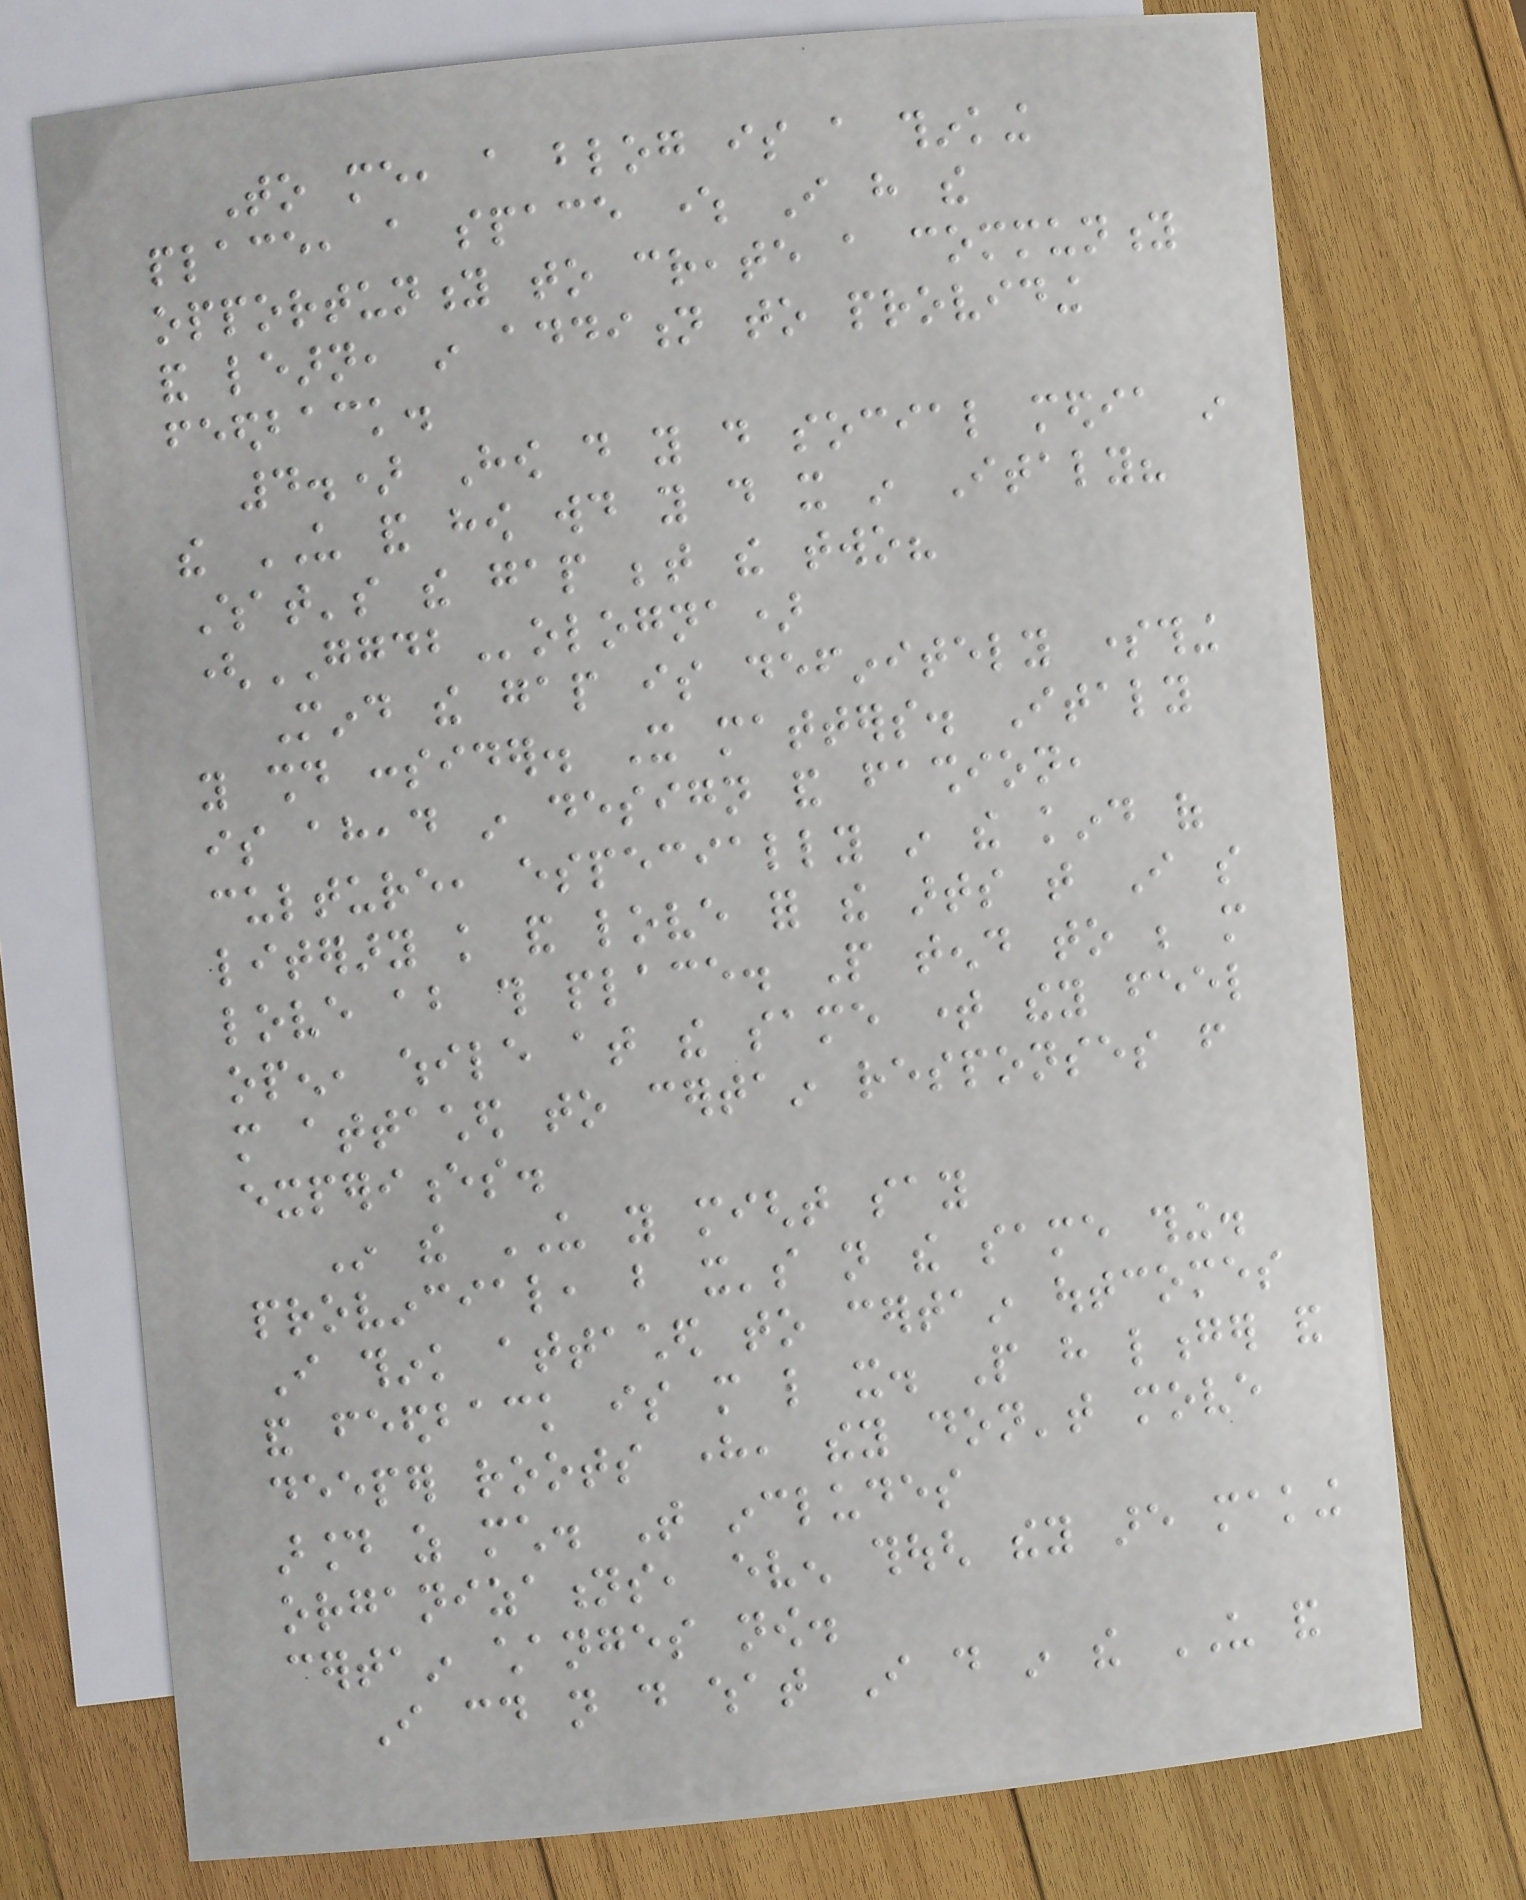To me, a blog is a thinking
place, a space where I have the
opportunity to create a community
and learn, in addition to providing
feedback.
4.) How do you do social media in
the US and how would you do it in Italy?
What's the gap between the two?
(GGDBologna)
Mind the gap is definitely something
you should consider. It matters. Italy
is ahead in design and fashion,
culture, especially in the kind of
literary knowledge and love for the arts that I so
love about this place. People tend to be more
open, while at the same time they feel
more attached to certain responses from
experiences.
In the US you might say
provincial, but it's not the same thing.
I think attached to certain outcomes
and feedback is more like it. People have longer and
deeper roots here, they don't move
around as much. That includes
organizations, even though they are making
certain changes now.
I could not do what I do in the US and
